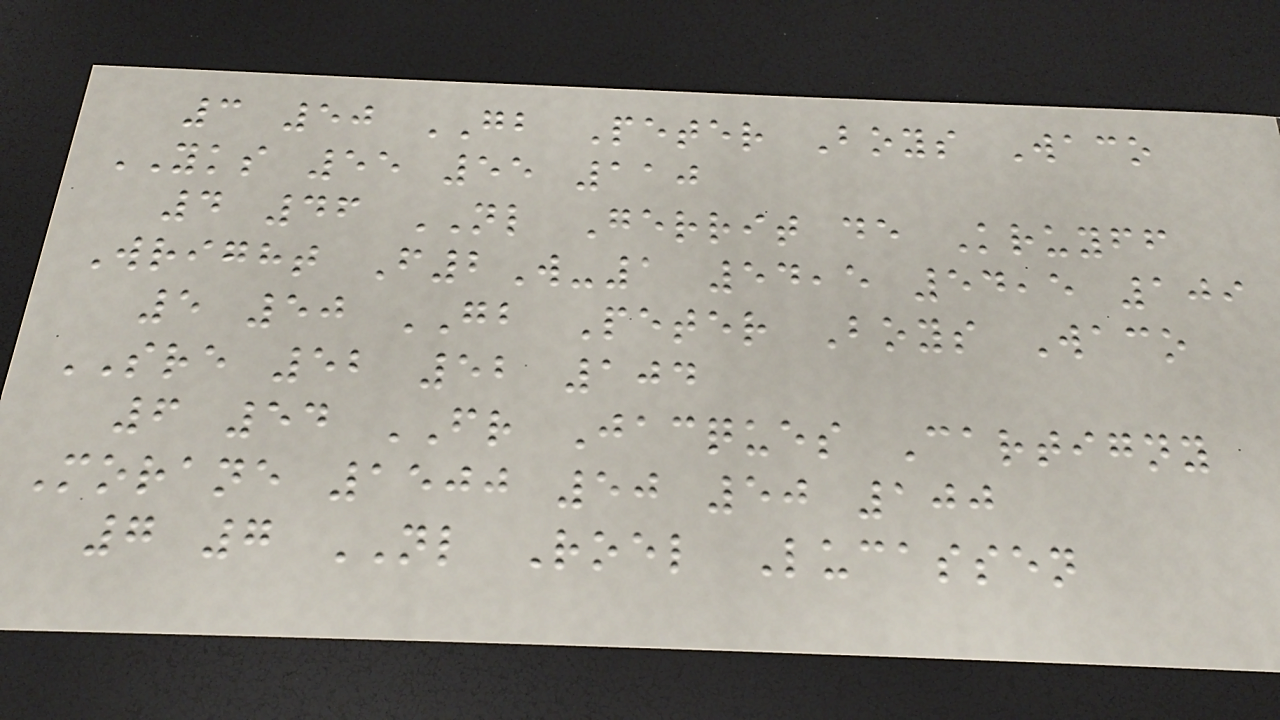3 50 GB Peter Boys Waco
YKS 55 55 110
4 46 NL Gerrit de Kruyff
Wright F2W-1 54,5 54,5 109
5 50 GB Peter Boys Waco
SRE 52 52 104
6 54 FR Jacques Cartigny
Morane 1500 50 50 100
7 7 NL Roel Lucassen
